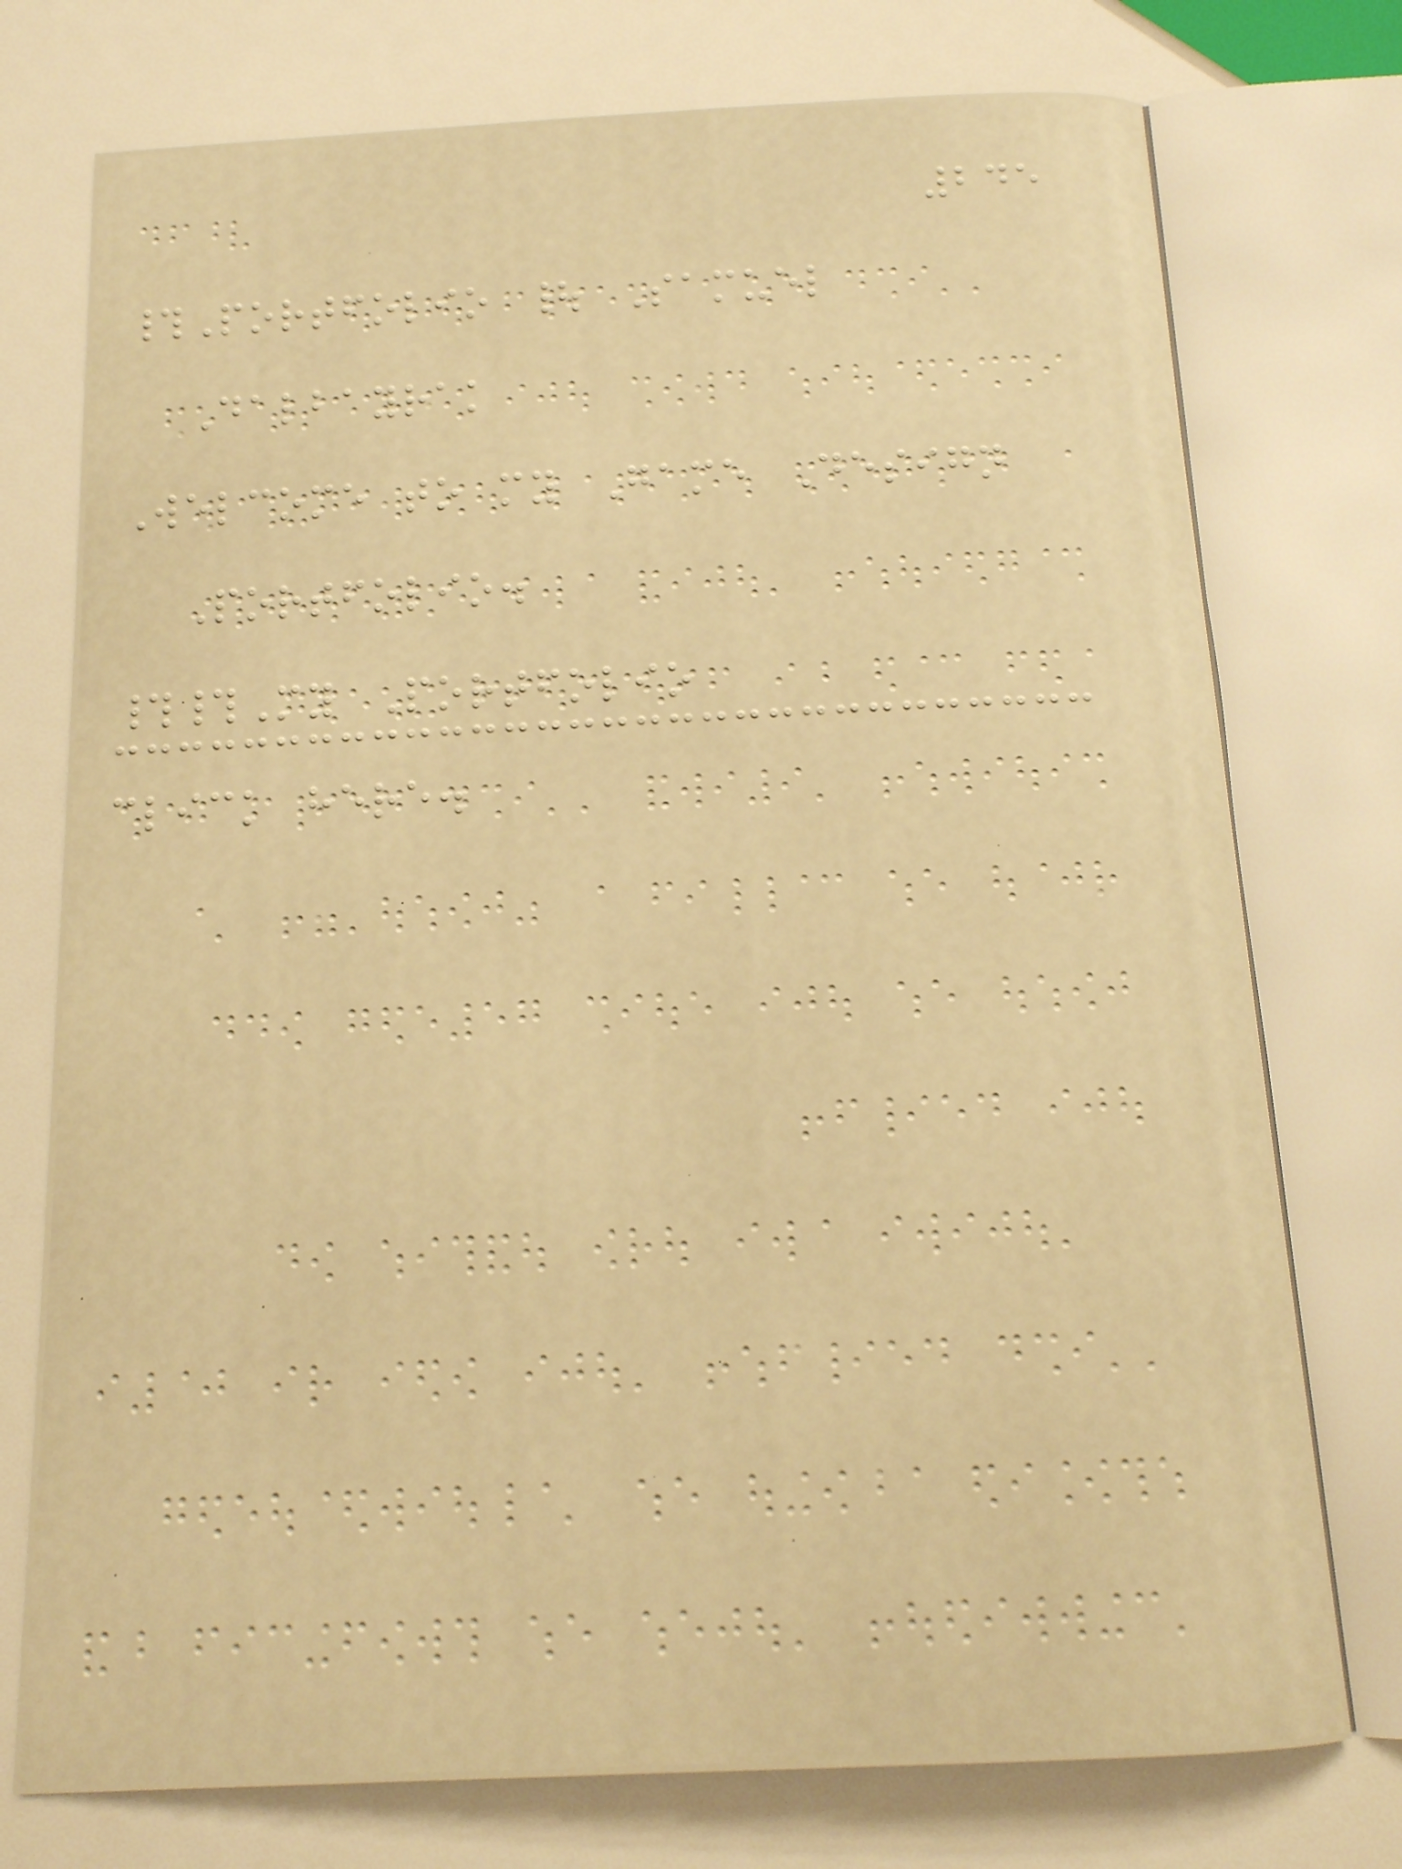245
#Portfolio | Samuel
Dalbayrak
Welcome to my Game Design
Portfolio.
##My Portfolio
click here.
